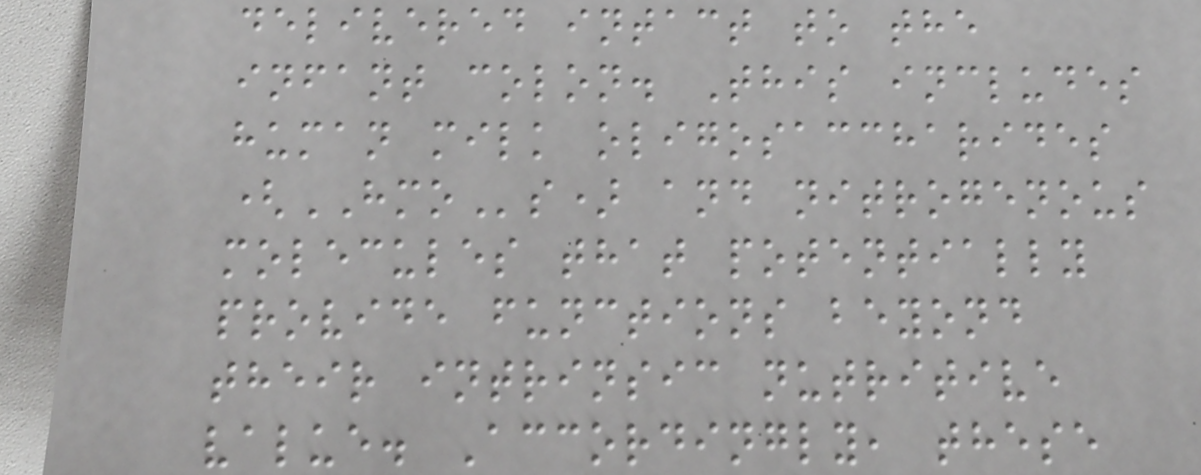delivered intact to the
infant colon. This includes
human milk oligosaccharides
(HMOs) and nitrogenous
molecules that potentially
provide functions beyond
their intrinsic nutritive
value. Accordingly, these
